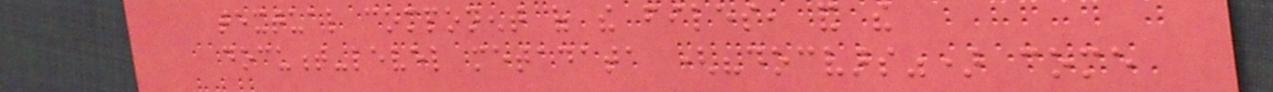textual component of the files, and the
document-level metadata ("docvars") come
